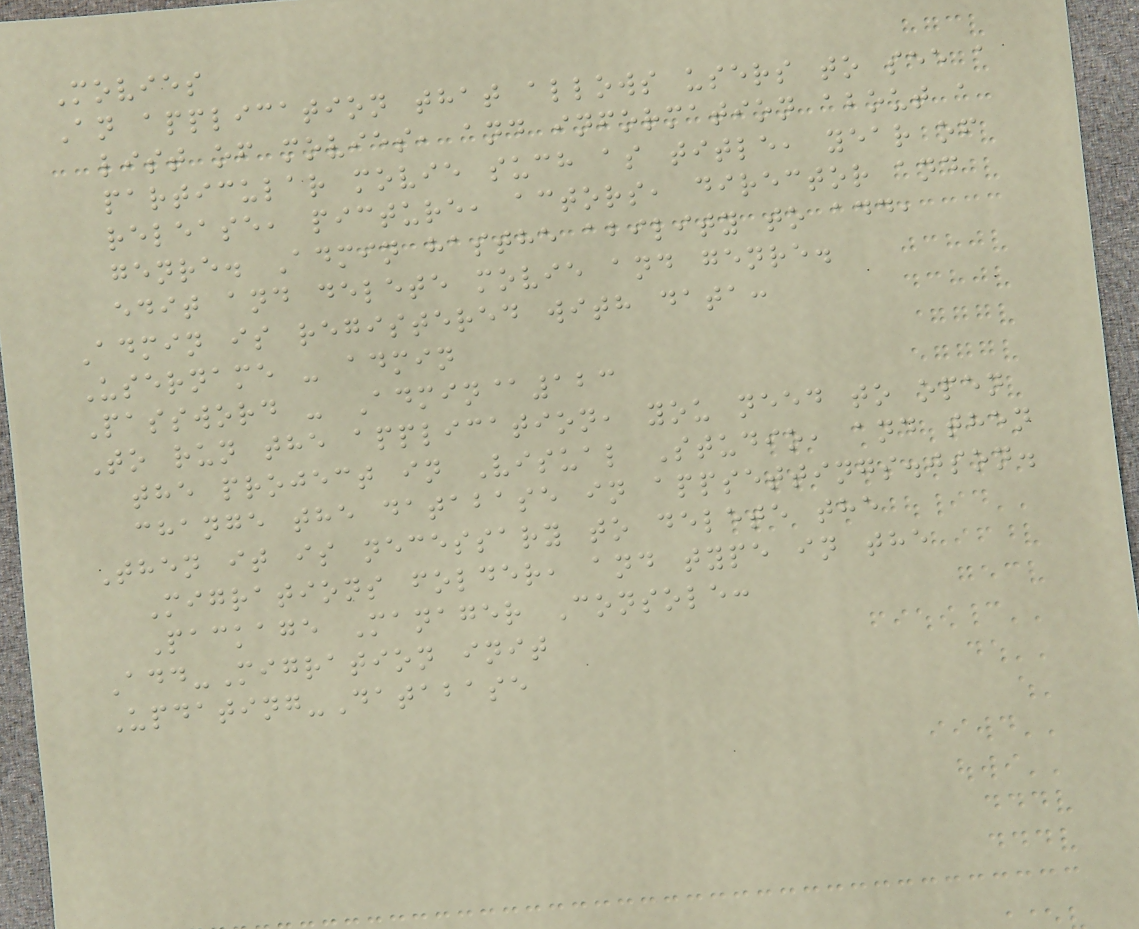Movies
An application that allows users to see a
list of movies, and information about a
particular movie such as title, year of
release, picture, actors, director and
genre. Admin hasthe ability to add,
edit and delete movie and genre.
Admin is registered with data:
Username - admin
Password - Admin@123
To run the application, you need to open
the project in Visual Studio, and then
change the database in appsettings.json.
Then it is necessary to delete the
Migrations folder, and type in the
Package Manager Console:
Add-Migration init
Updating-Database
